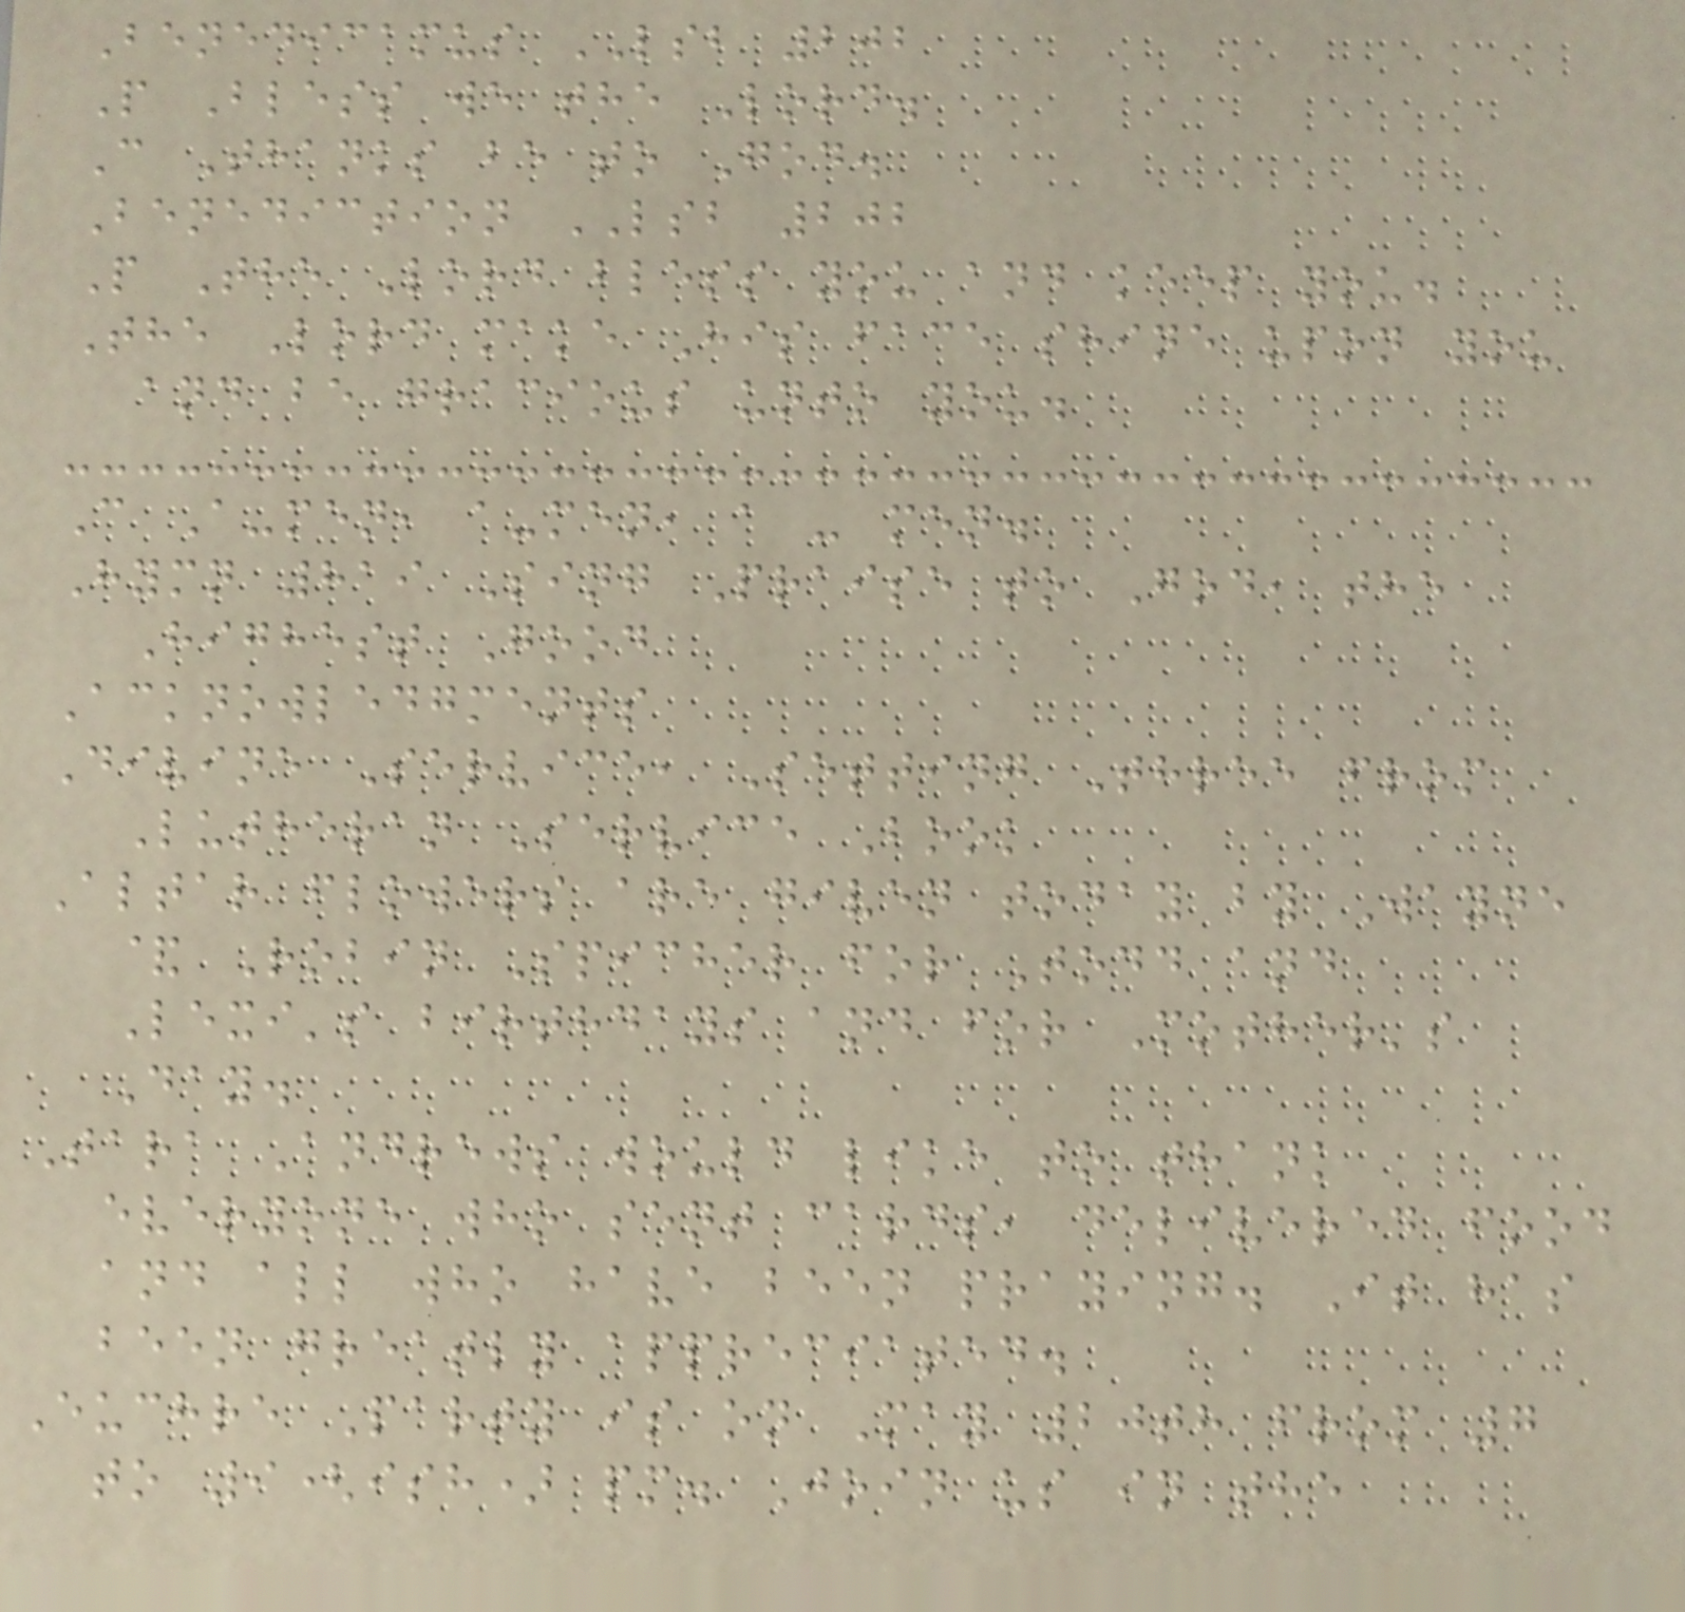Benedicamus LSB 202
P Bless we the Lord.
C Thanks be to God.
Benediction LSB 202
P The Lord bless you and keep you.
The Lord make His face shine upon you
and be gracious unto you.
C A-men, a-men, a - men.
Hymn 819 Sing Praise to God, the
Highest Good
Acknowledgments
Divine Service, Setting Three from
Lutheran Service Book
Altar flowers are given today by Wayne
& Robin Spicher for Todd and
Lexi's birthdays and for Mother's
Day.
Tara Andrews would like to thank
everyone who sent cards, delivered food
and all who have been praying. It has
been greatly appreciated.
Euchre Party is on May 20th from 7
to 9(ish) pm. Join us in the
